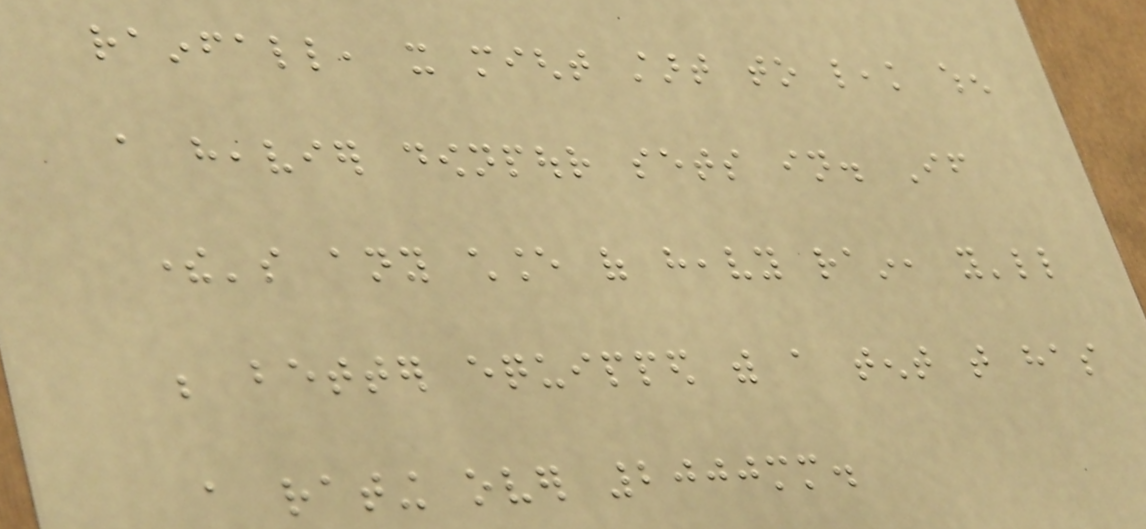rainfall, it might start to leak when
a heavier downpour sets in. If
there's any chance of heavy rain, you'll
be better equipped with a tent that has
a rating over 2000mm.
